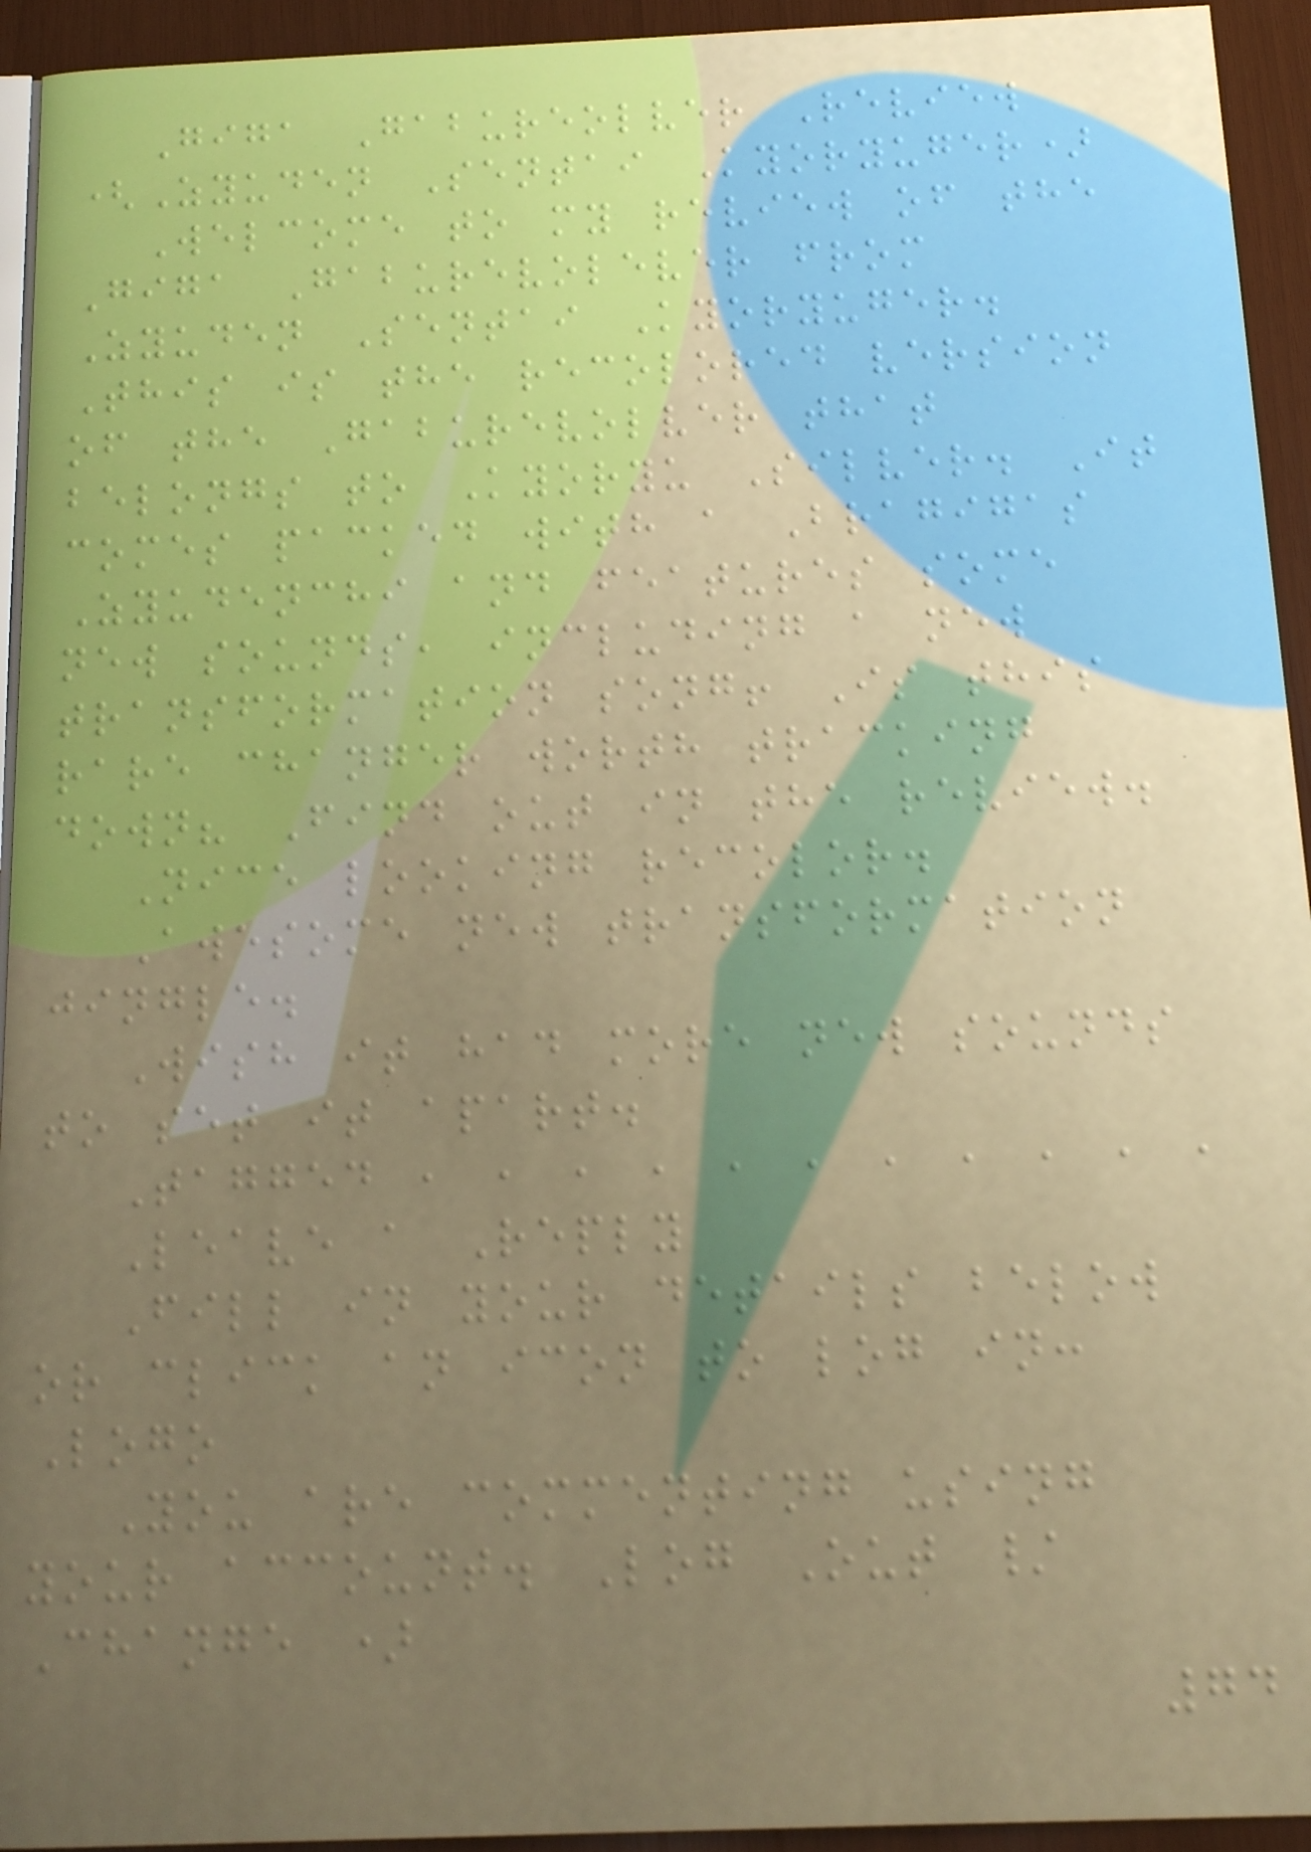Giga Gabureolver Review
(Zyuden Sentai Kyoryuger)
Welcome to my review of the
Giga Gaburevolever from
Zyuden Sentai Kyoryuger.
This is the recolored version
of the Gaburevolver that
belongs to Kyoryu Silver. It
comes packed with a Bragigas
Zyudenchi and features some
new sounds, including a new
transformation song! Is this
rare changer worth tracking
down? Find out in the review.
Nice looking recolor.
Awesome new transformation
jingle.
Wish it had more new sounds
to set it apart.
Tagged , , , , , , , , , , ,
Leave a Reply
Fill in your details below
or click an icon to log in:
Logo
You are commenting using
your account. Log Out /
Change )
74
